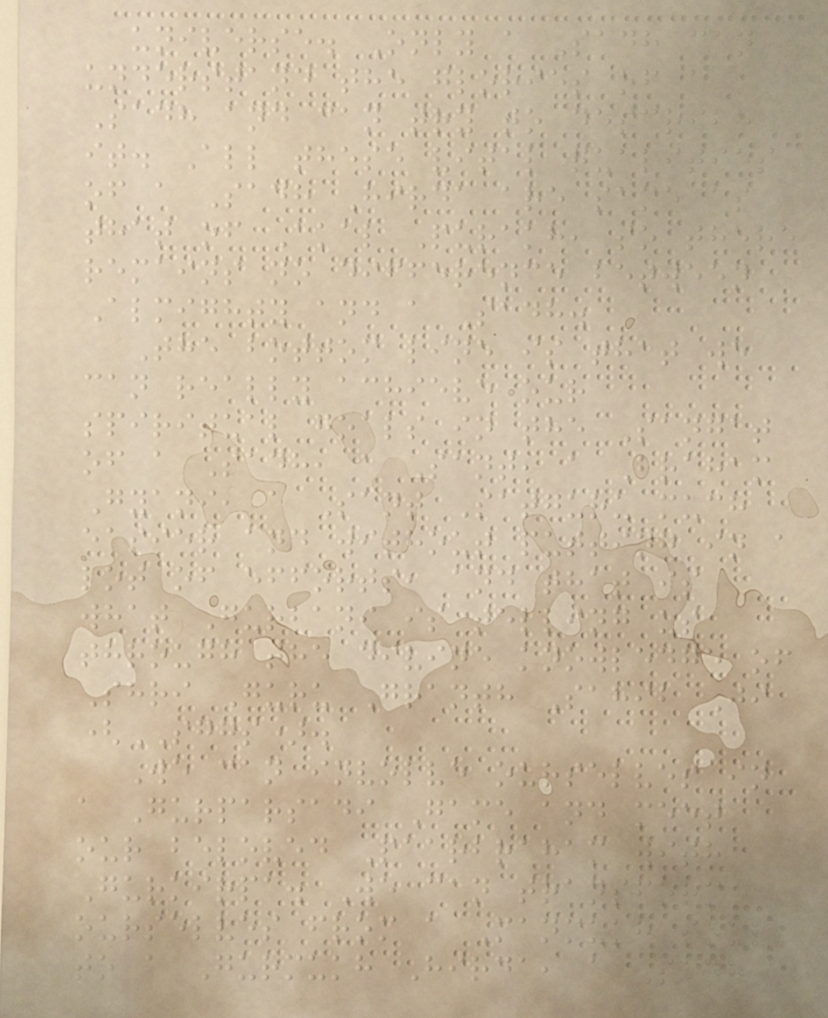universe. Only a Sadh can
understand the glories of a
Sadh and can try to describe
it. All these vital qualities
of a Sadh Hirda are same as
that of Akal Purakh, so there
remains no difference between
Almighty and a Sadh.
The bottom line is that we
can really achieve our
spiritual goals in the Sangat
of a Sadh, a Sant, a Braham
Gyani, a Sant Satguru much
easier and without putting in a
lot of efforts, and that is
what Gurbani is telling us
through the divine knowledge of
Shri Guru Granth Sahib Ji
(SGGS).
We can involve ourselves in
a Gurparsadi Game and meet
our beloved Paarbraham with
Gurkirpa. We can transform
ourselves from a Manmukh soul
to a Gurmukh Hirda, a Sadh
